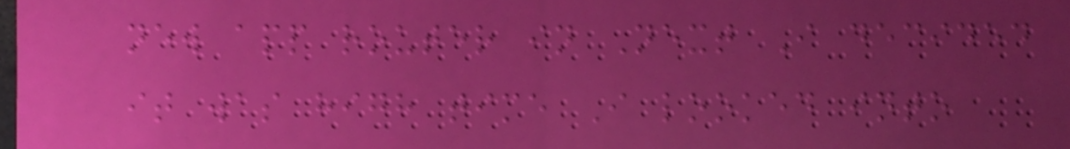new app router in Next I decided
it was high time I looked into
